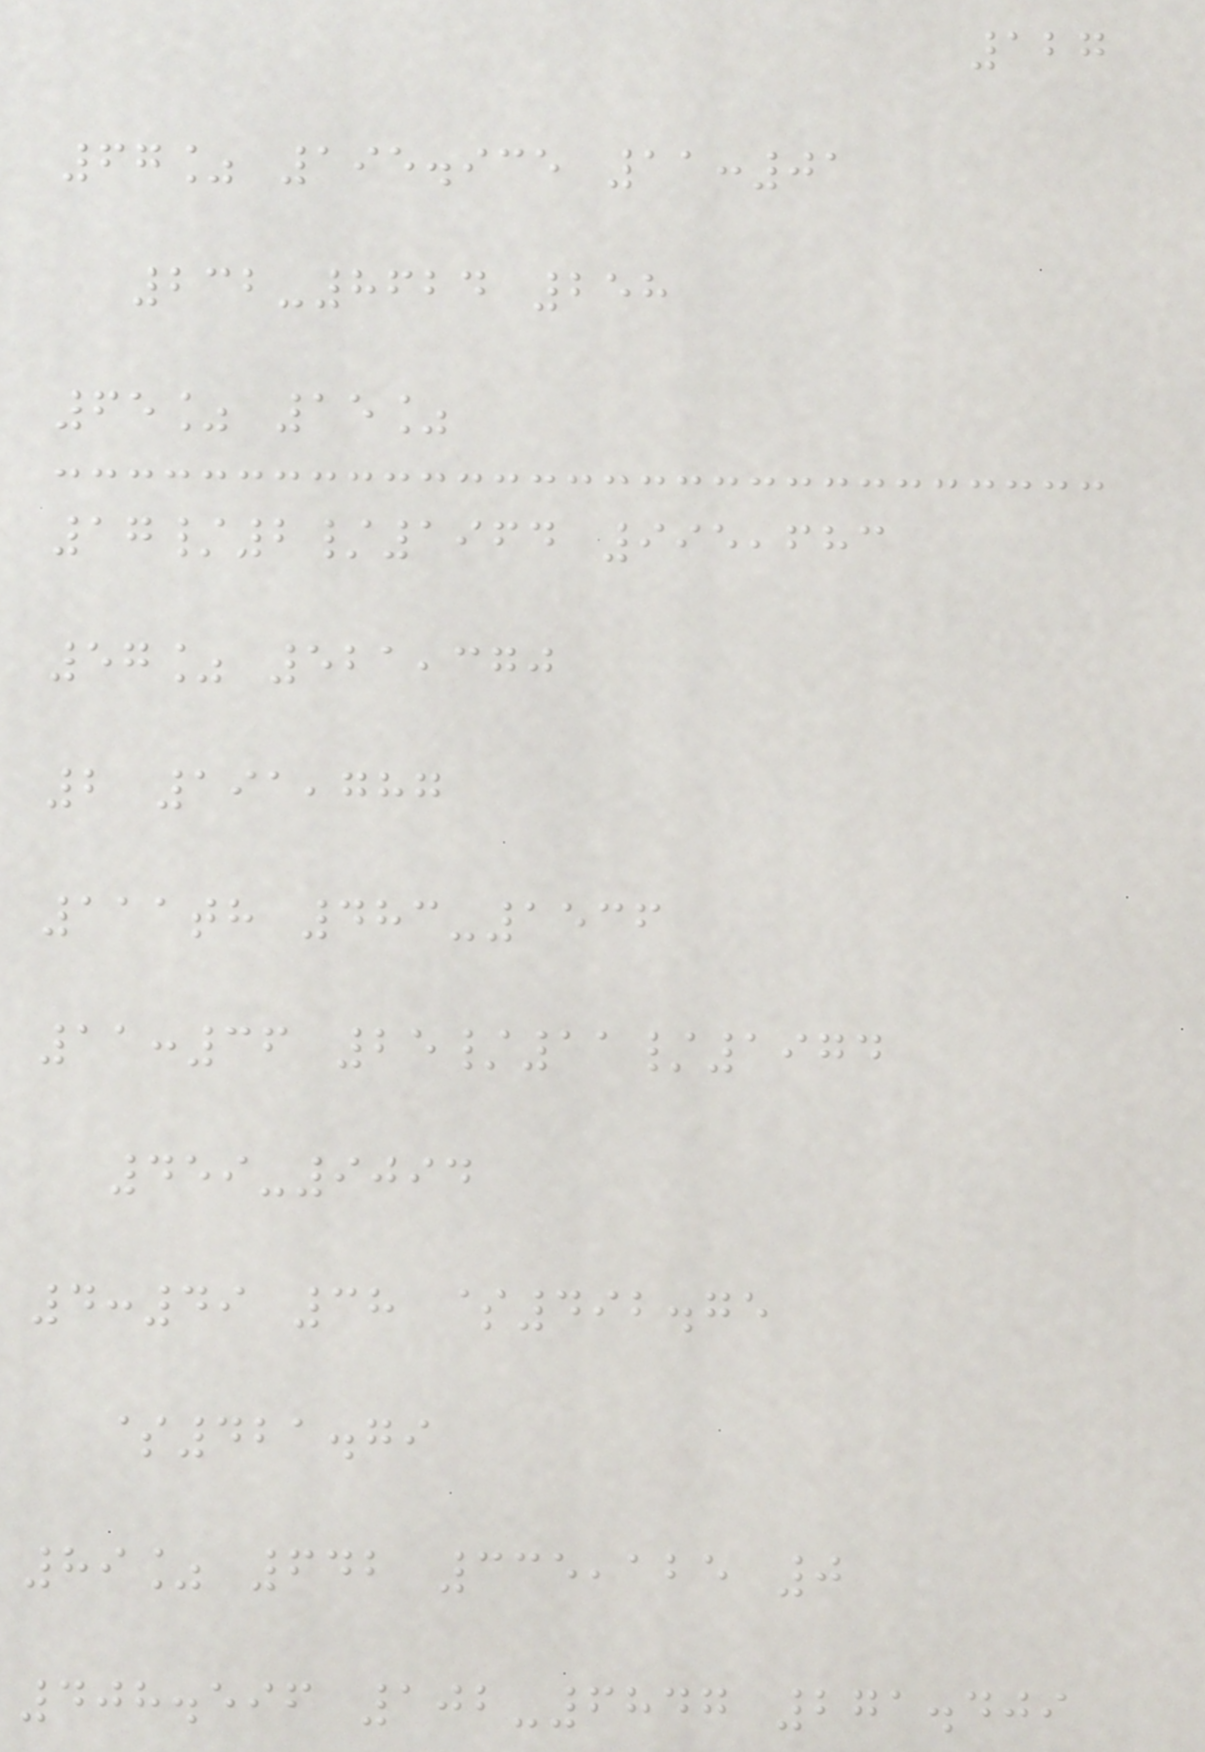127
67% 195.935 11:01
232-8624 258
65% 15%
17/2/1964 995,683
57% 521,370
2 191,787
111th 483-1536
11:36 25/11/1974
459-9094
4:49 38 $492.75
$421.79
89% 642 335,125 0
408.596 102-6847 271.409
